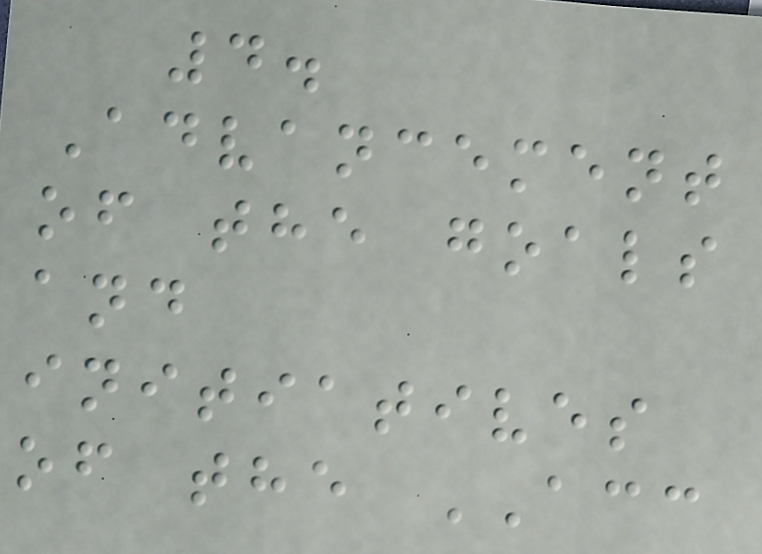4.
Advancement
of the goals
and
initiatives
of the ACC
